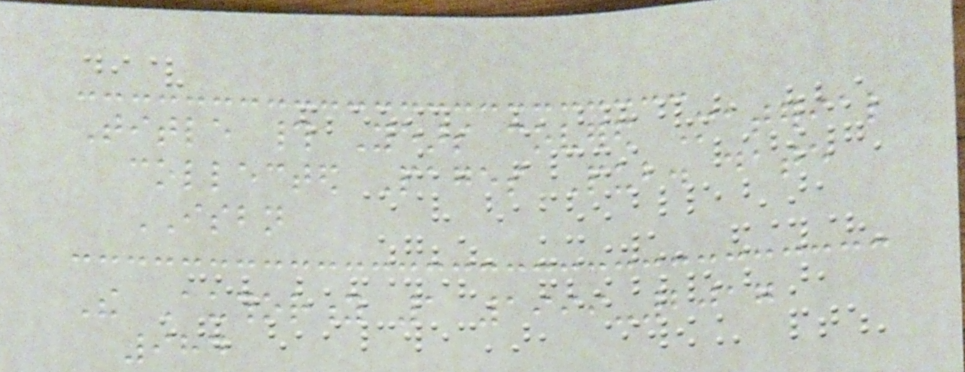Title # Years covered Material
collected Pages Pub. date
ISBN
The Authority 1 1999-2017
984
